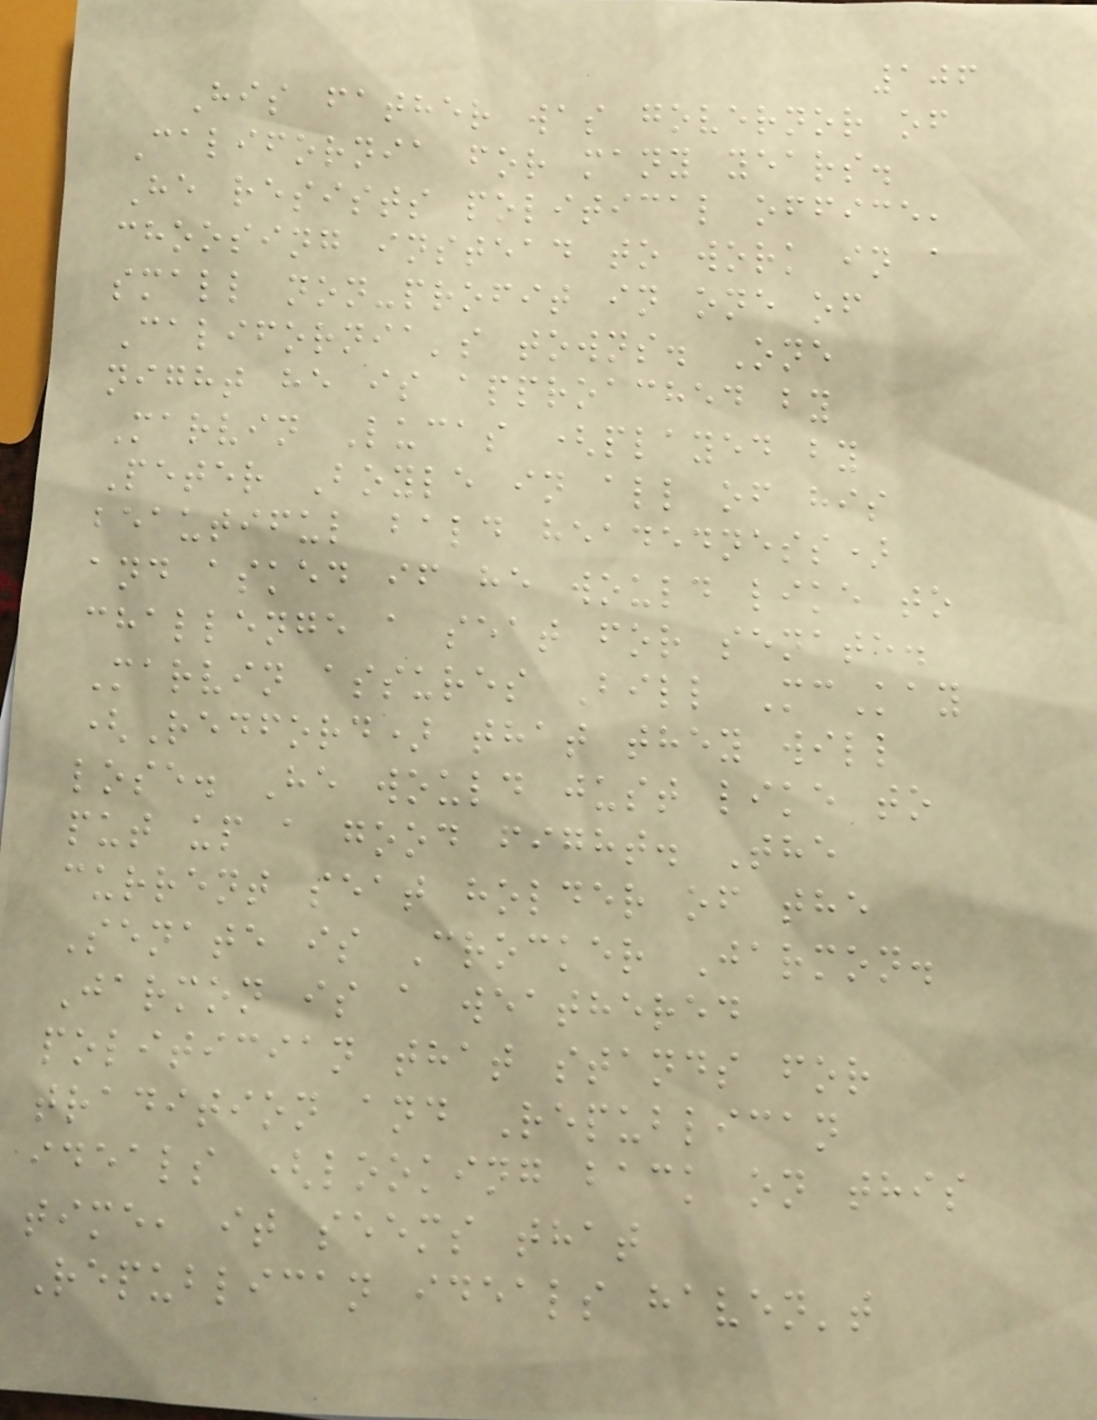106
His father was governor of
California for many years.
He resists political office,
choosing instead to work in a
small non-profit in one of
California's towns. One
night he is approached by
Marvin Lucas (played by
Peter Boyle in all of his
beautiful bald headedness)
and asked if he would like to
challenge a seat for senate.
Marvin assures Bill McKay
(Redford) that they will
lose. He would just like to
put up a good fight. The
current seat holder of the
Senate is Crocker Jarmon.
Jarmon is a weathered
politician that stands for
tradition and Republican
ideals (looking back on this
time, it seems that
Republican ideals haven't
